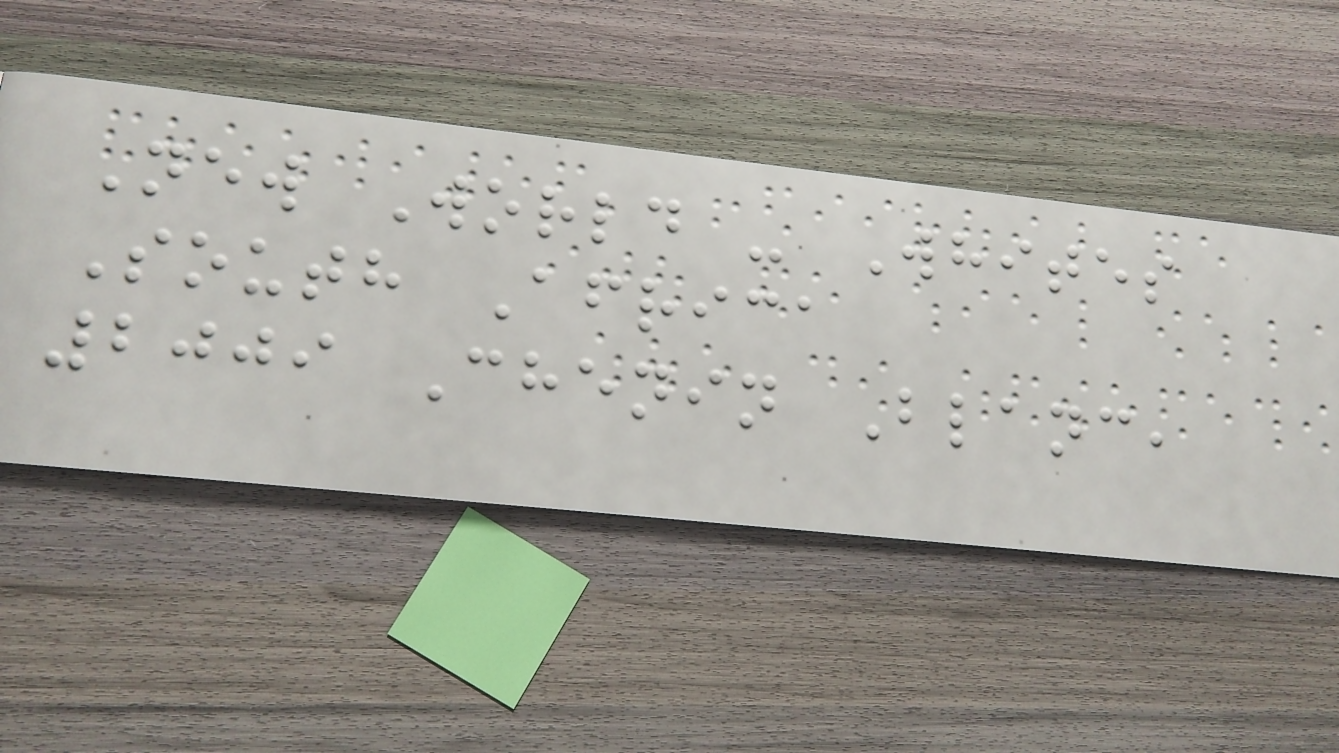New World - Whites
South Africa
2009 Chenin Blanc,
